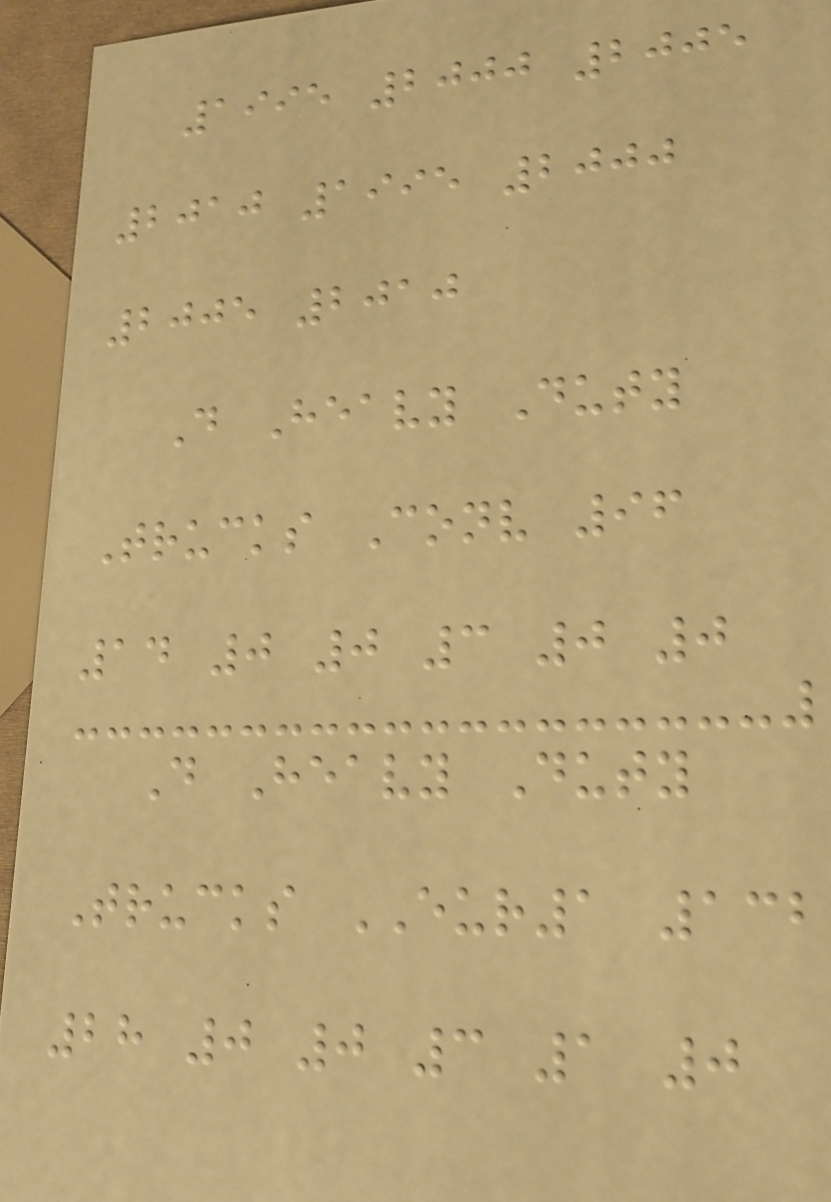1995 2000 2005
2010 1995 2000
2005 2010
D Heavy Duty
Trucks Conv 96
14 0 0 3 0 0
D Heavy Duty
Trucks EUR1 132
28 0 0 3 1 0
